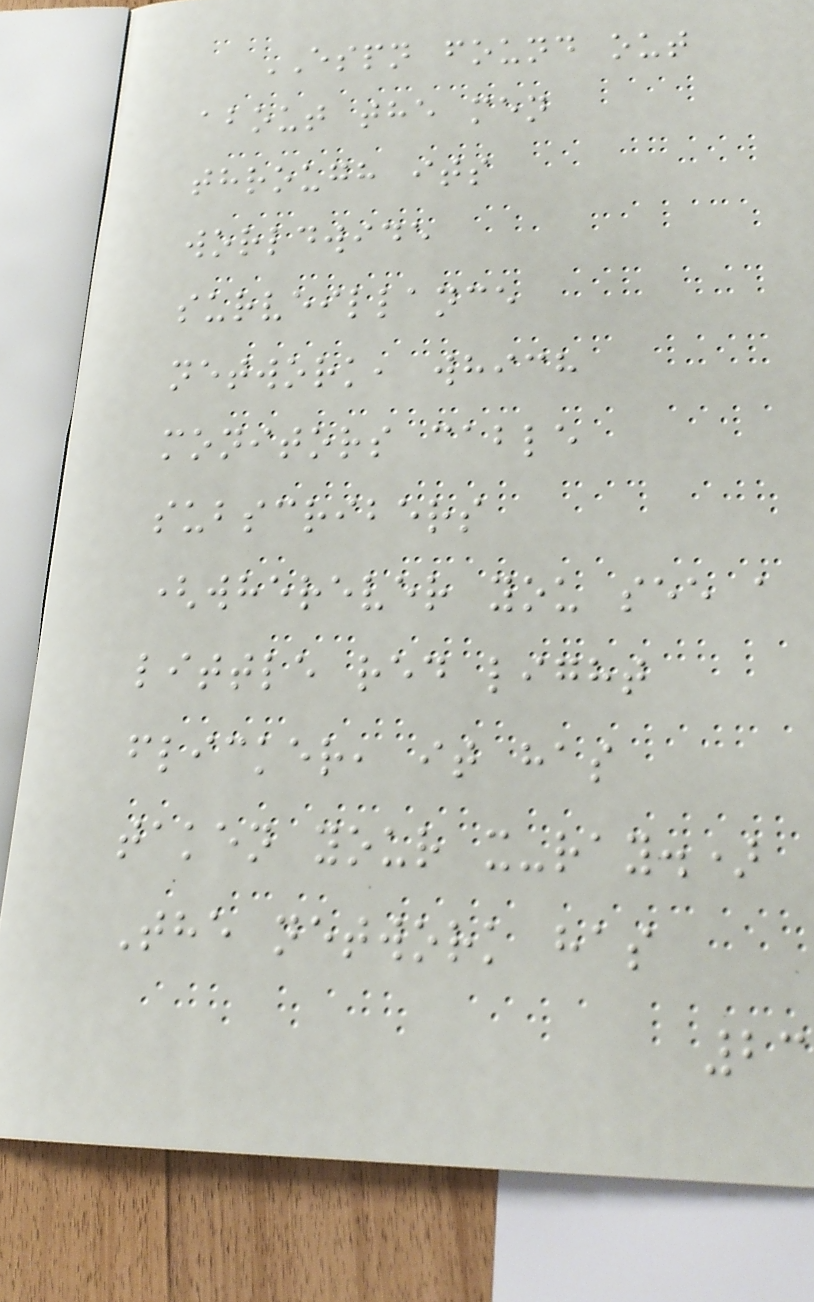ESPN found out
about the men
through its
worldwide
surveillance
network, which
monitors cable
subscribers
(wherever you see a
little red light
flicker, it has
taken your x-ray.)
The network has
23
